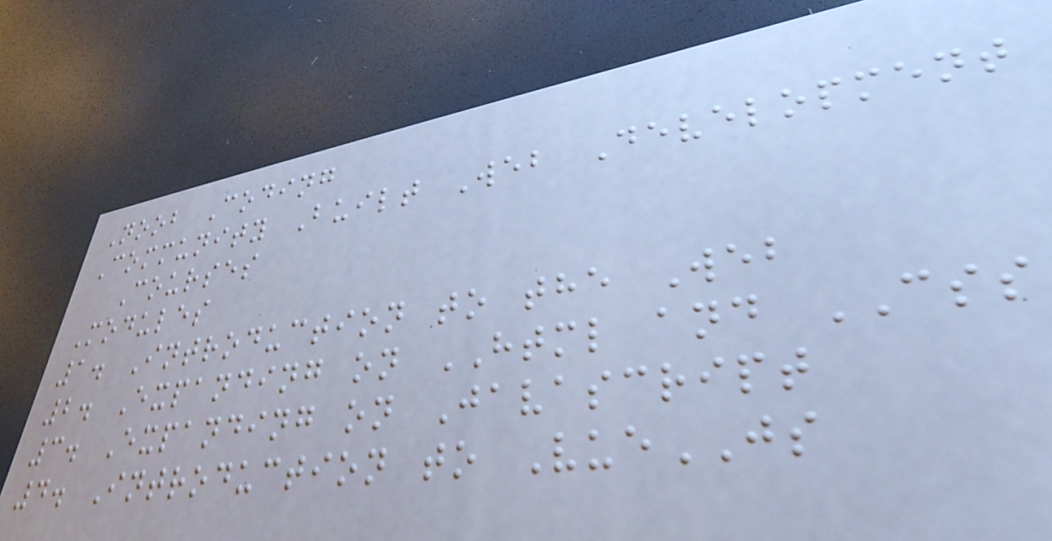Noob Coding
Community Built Web Development
Courses
Modules
1. Introduction to the Web
2. Expanding on HTML and CSS
3. Expanding on Javascript
4. Introduction to VueJS
